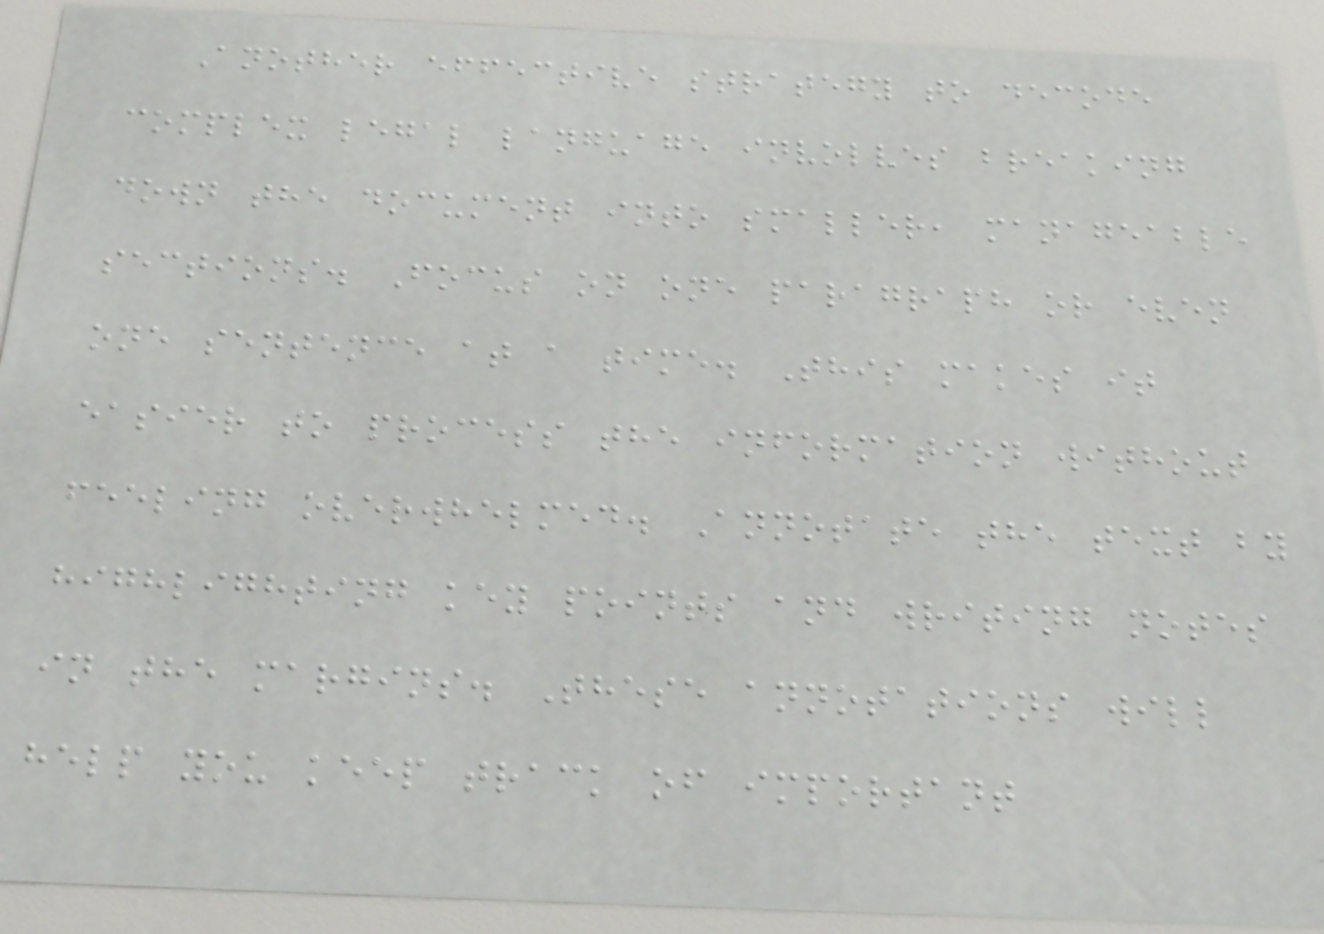Another effective strategy to decode
complex legal language involves breaking
down the document into smaller, manageable
sections. Focus on one paragraph or even
one sentence at a time. This makes it
easier to process the information without
feeling overwhelmed. Annotate the text by
highlighting key points and writing notes
in the margins. These annotations will
help you keep track of important
